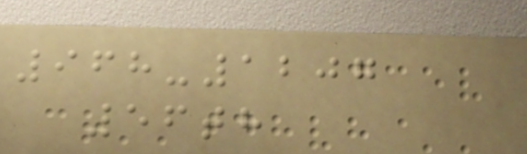968-1207
56th
